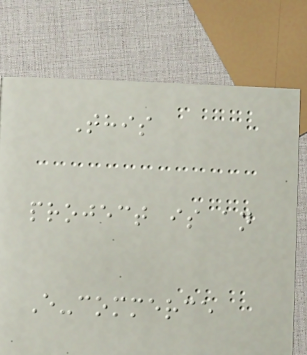This
project is an
E-commerce
